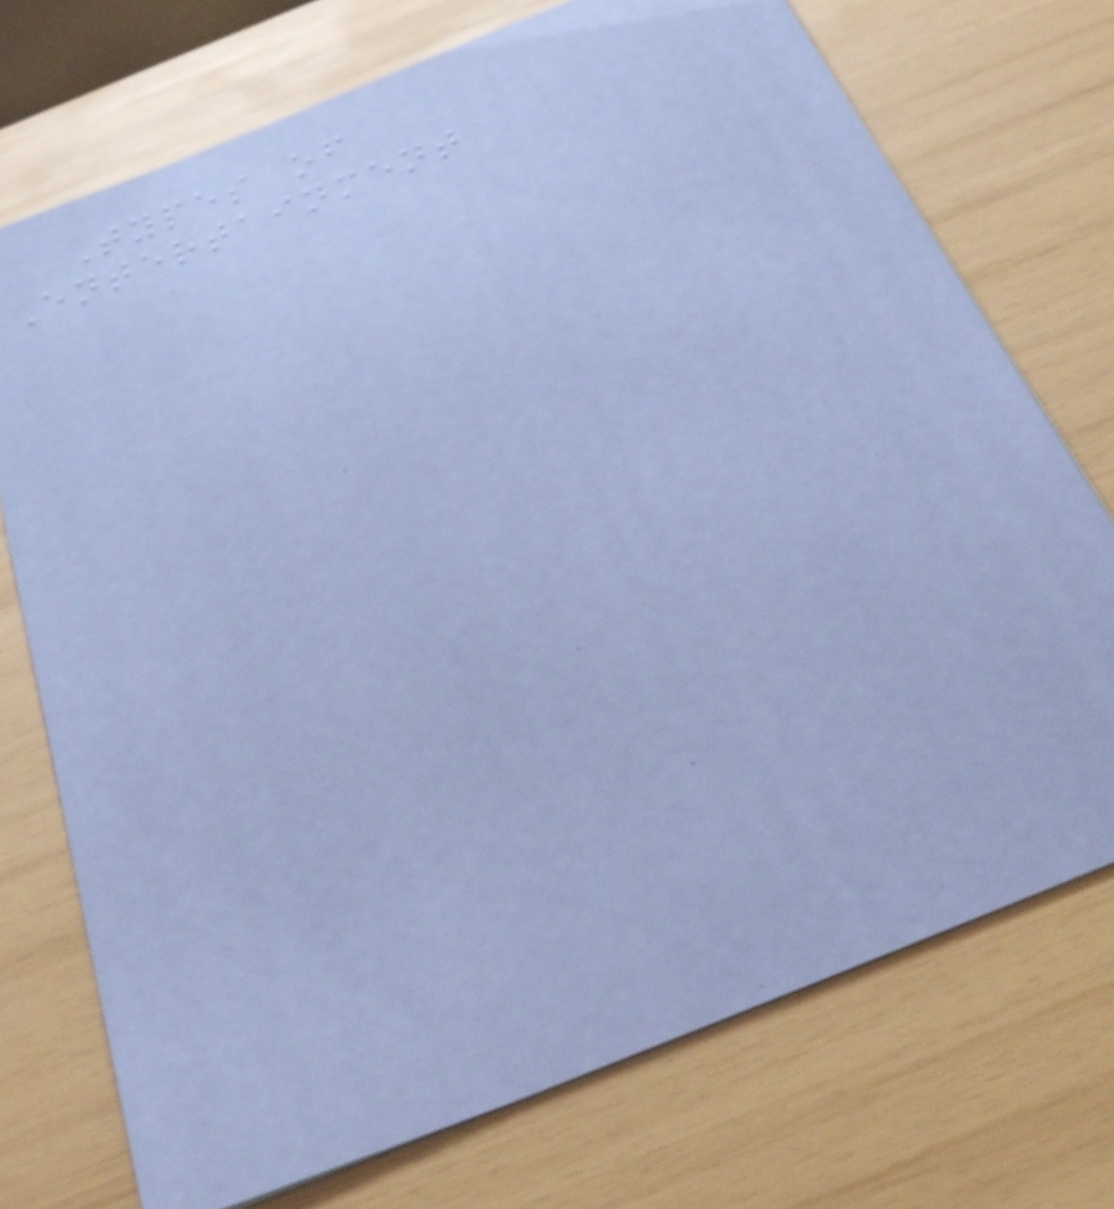Types of
Entertainment
